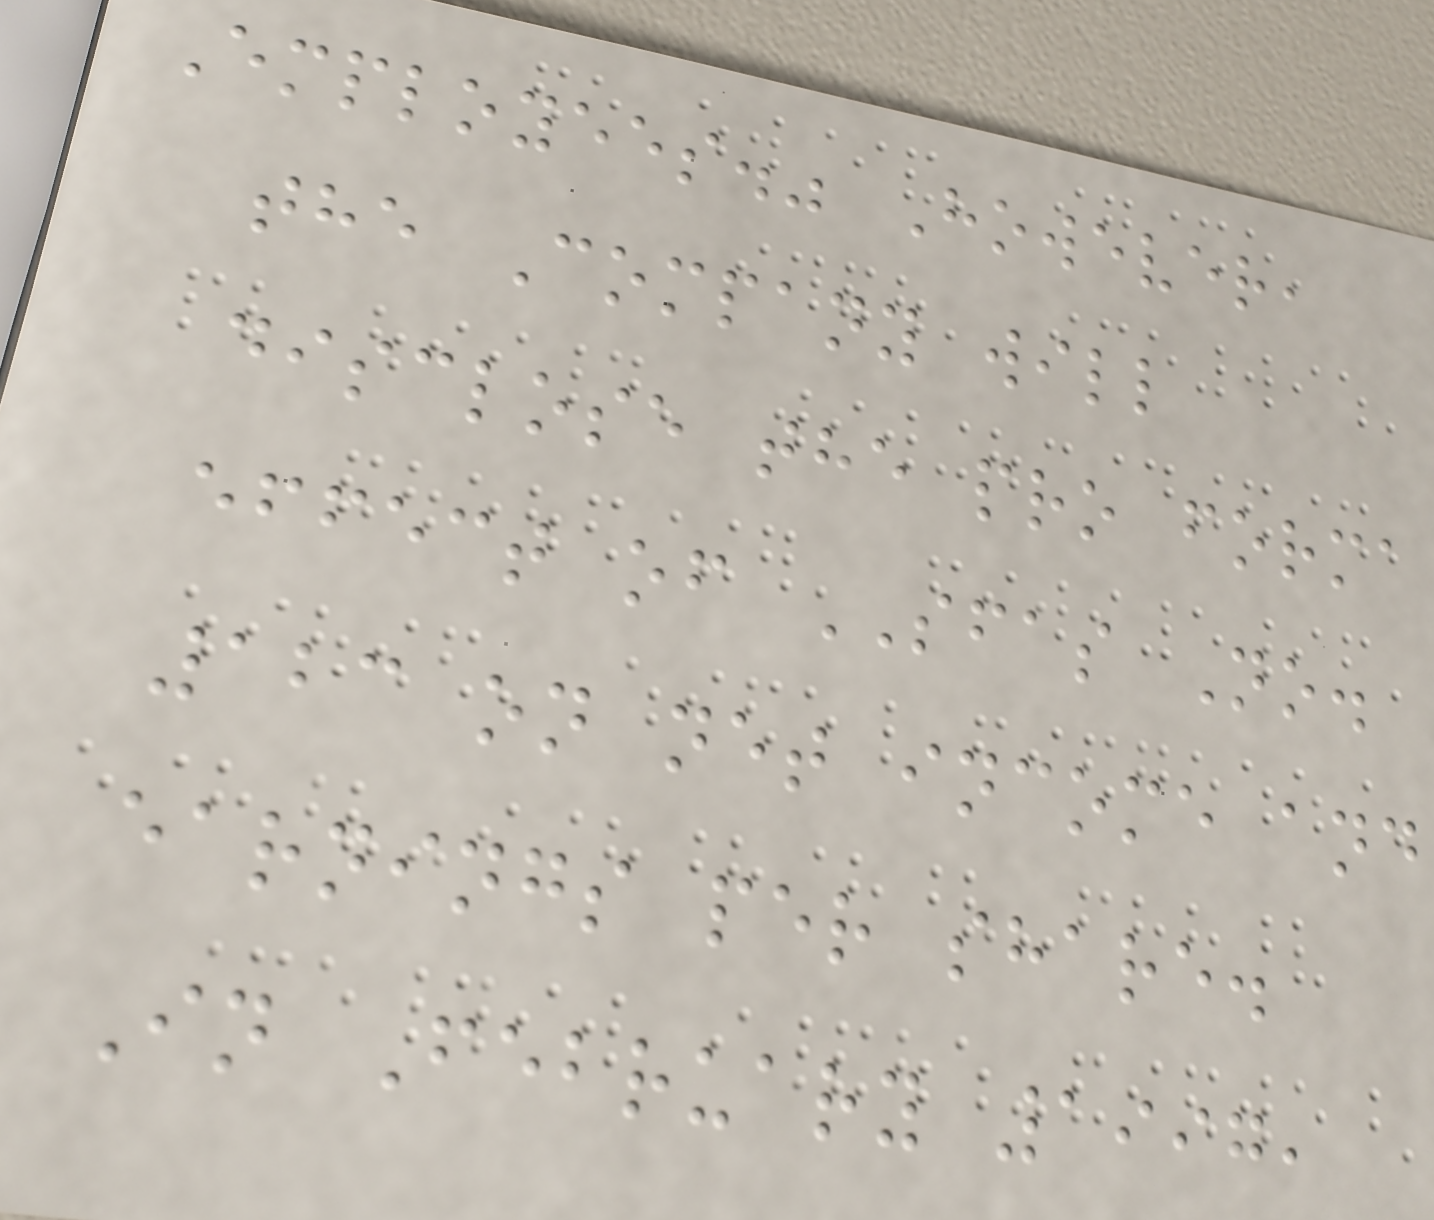Employees." However,
the Company will
disclose the pro forma
effect of SFAS No.
123 on net income and
earnings per share.
In February 1997,
